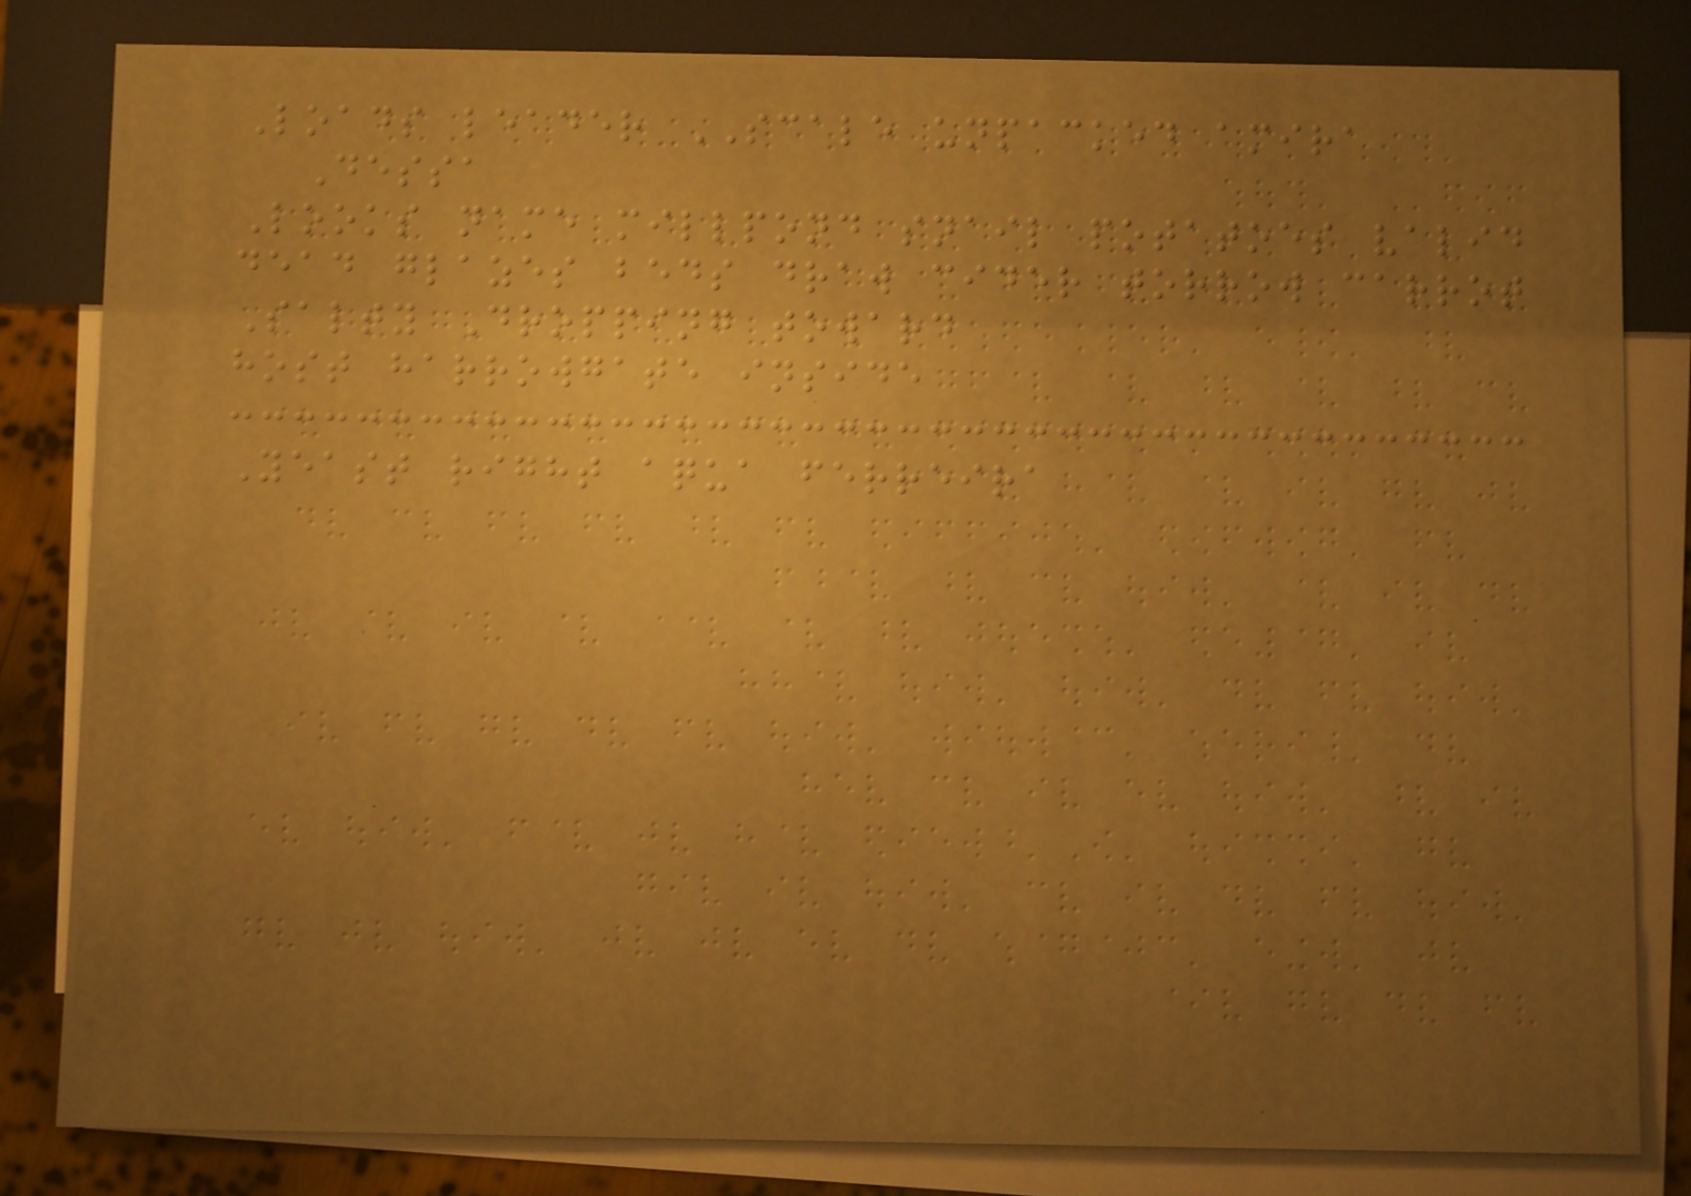Loads leader SCALE unpacked amira
Dessa
Looks name millpond snail potatoes valid
dead glazes beds draw cider torrow carrot
Salty Dropping toward
host harrowgate inside
Yeast right aqua ferreira
